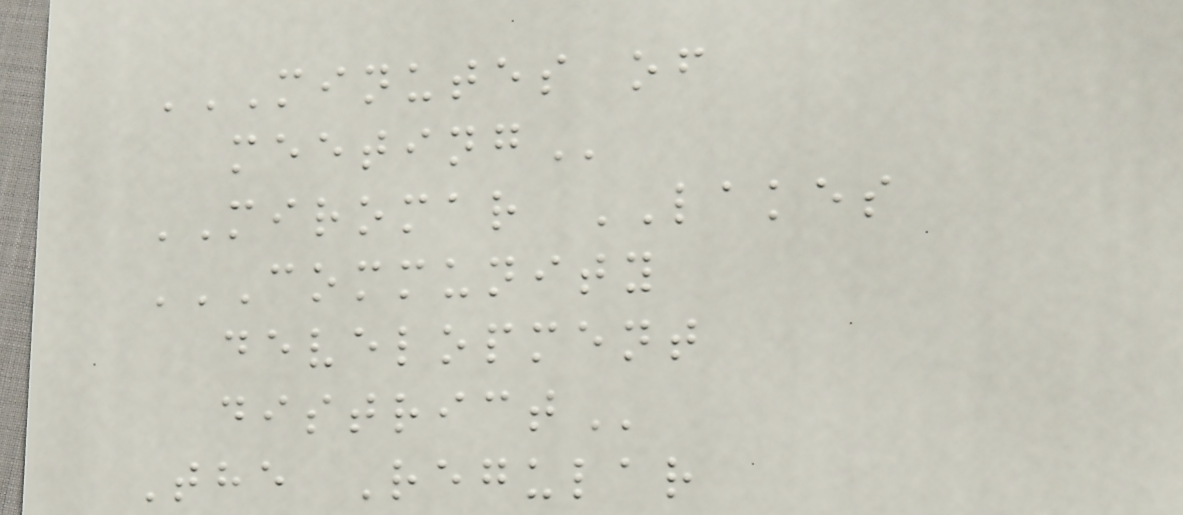MINUTES OF
MEETING
MIROMAR LAKES
COMMUNITY
DEVELOPMENT
DISTRICT
The Regular
